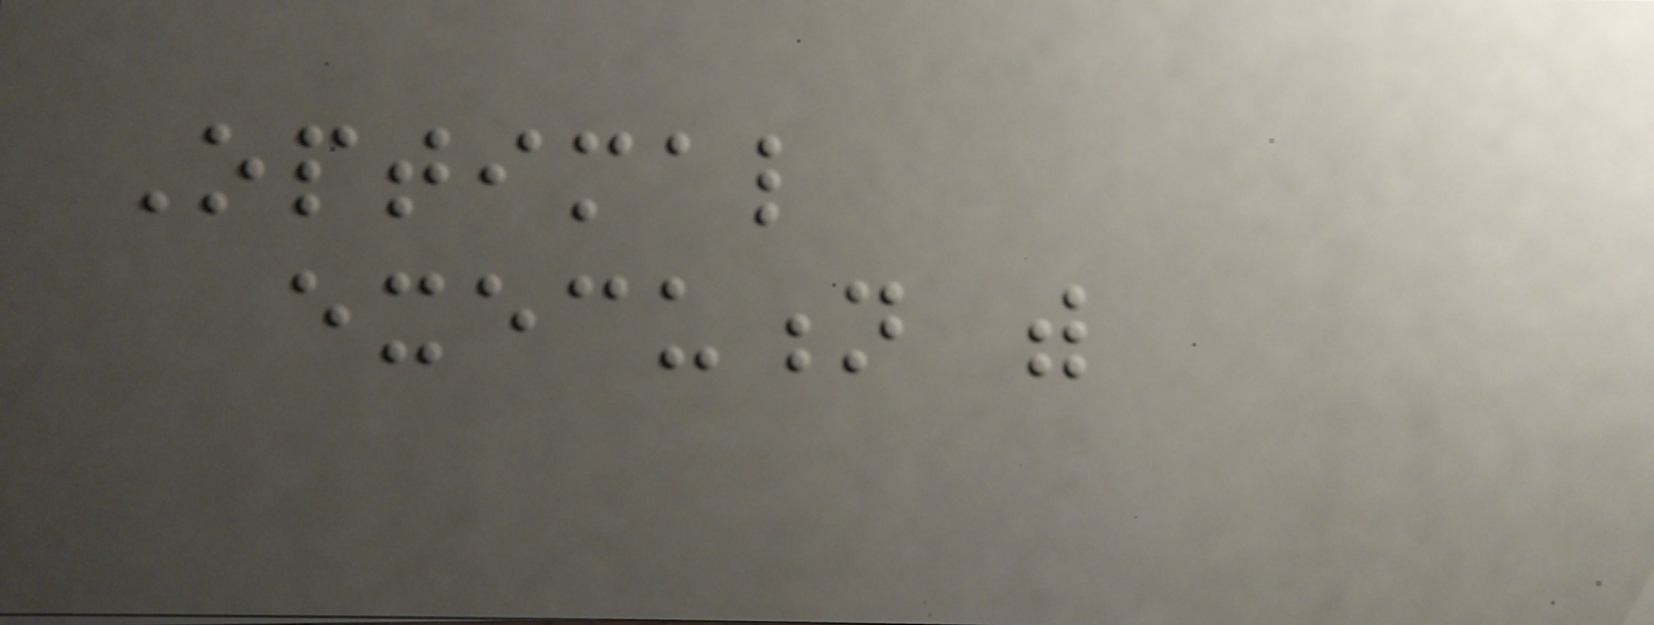Optimal
execution with
